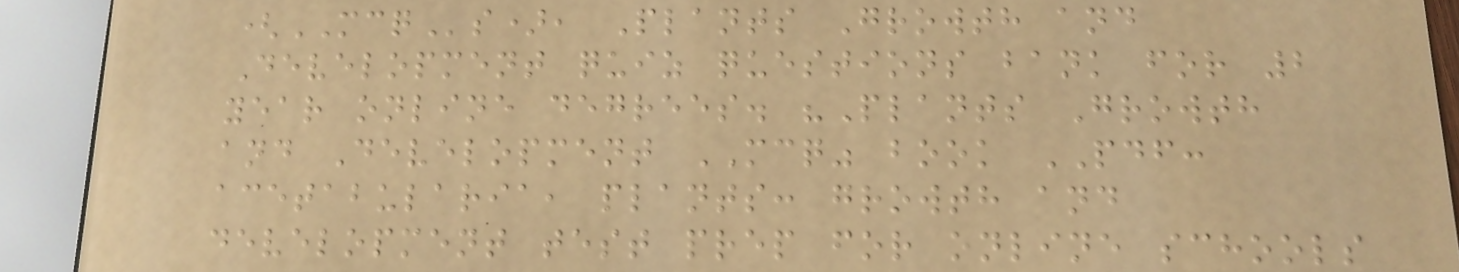(MCQs), Plants Growth and
Development quiz questions bank for 2
year online degrees. "Plants Growth
and Development MCQ" book PDF:
acetabularia, plants: growth and
development test prep for online schools
